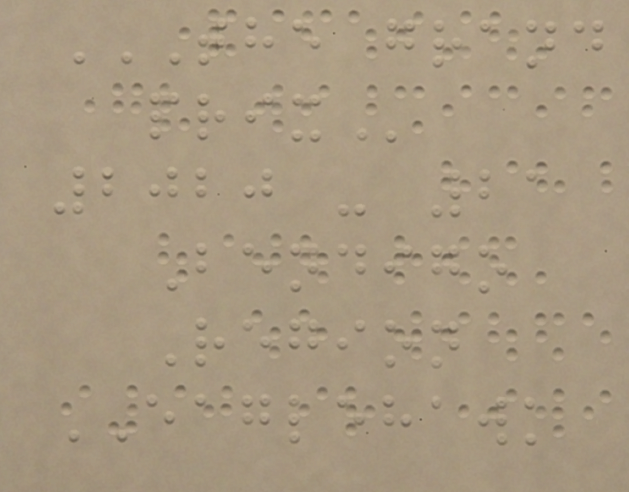THE GRAND
PRIX
2020 - 21
Bendigo
Region
EAGLEHAWK
